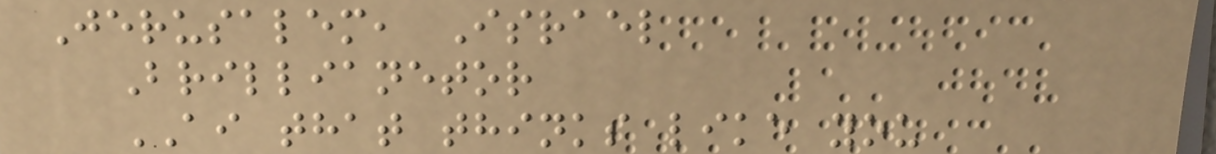Jerusalem, Israel
Brillianetor
AI that thinks like you
